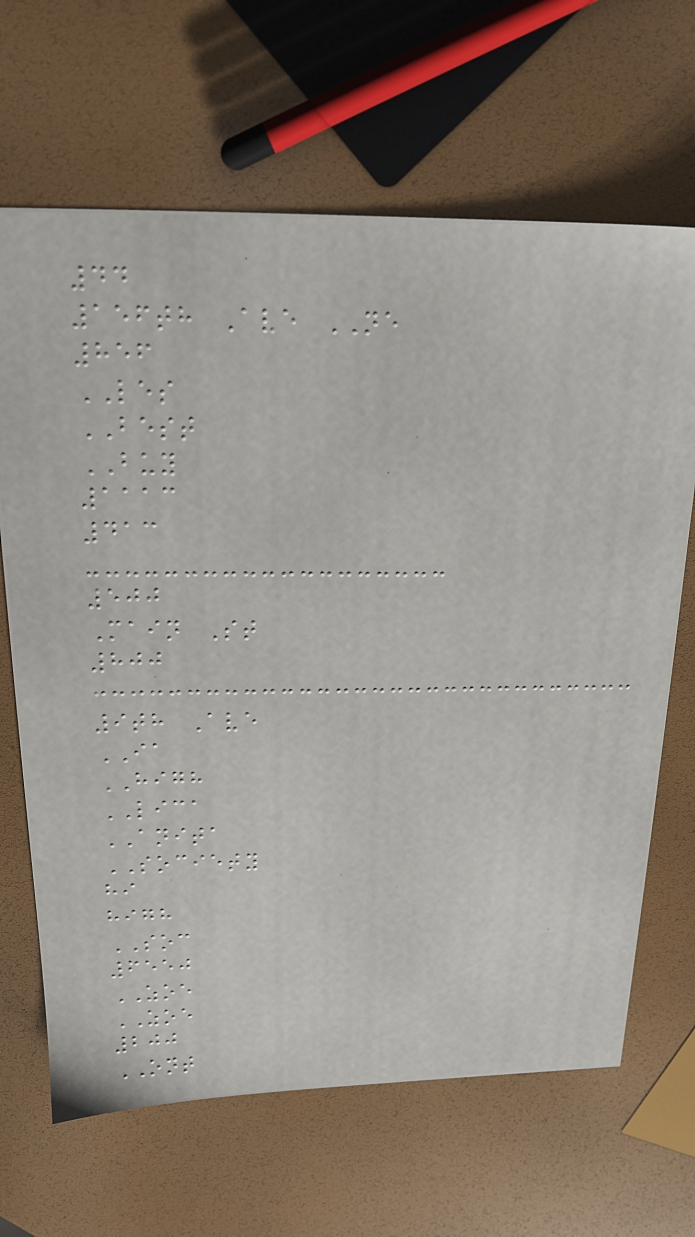44
156th Ave NE
856
LES
BEST
BUY
1113
413
500
Main St
800
9th Ave
IA
HIGH
LICA
ANITA
SOCIETY
hi
high
SOC
6550
ZOE
ZOE
200
ONT
